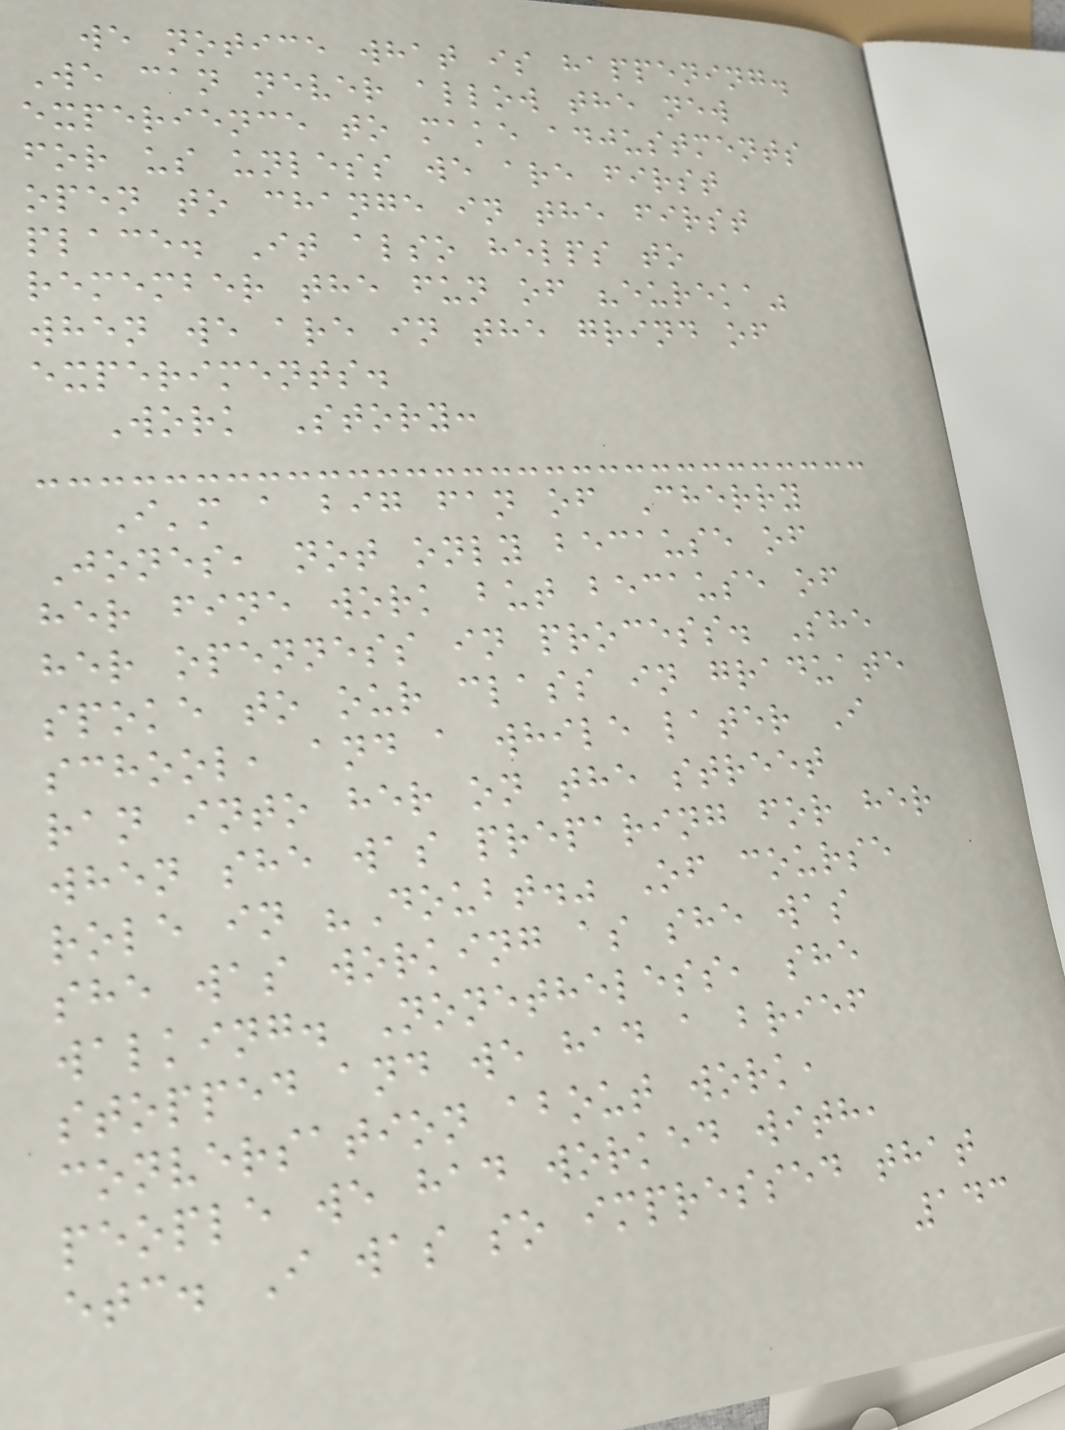we notice what is happening.
We can never allow the new
experience to make adjustments
for us unless we are first
open to change in the first
place. It also helps to
remember the fun of "eureka"
when we are in the grind of
experiments.
Work Story:
I'm a big fan of Cherry
Jones, not only because of
her fine work but because of
her openness in process. She
spoke to our class in graduate
school, and a while later I
ran into her on the street
when she was preparing for her
role in "Doubt." Of course
she was working as she was
walking. Nonetheless, she
stopped and we had a brief
conversation about work,
people we had worked with,
etc. I was so impressed that
143
